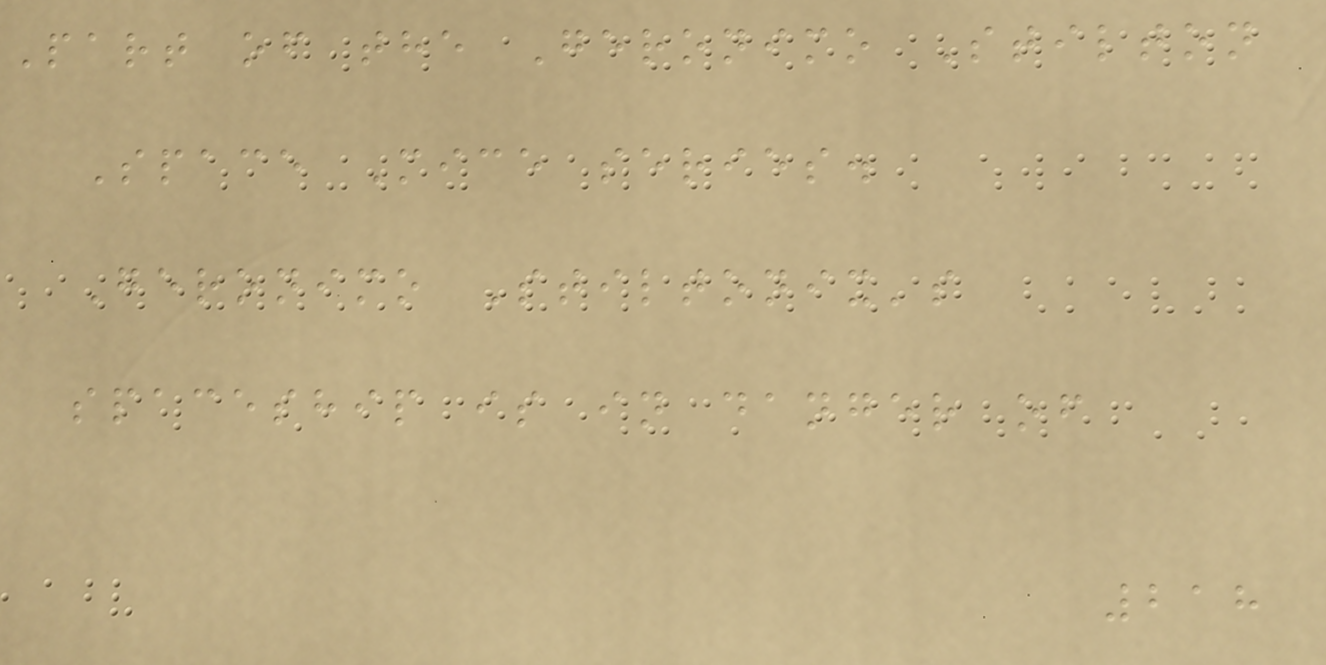Part of the Geronimo Stilton
Space Mice series.
Geronimo Stiltonix's
spaceship is in danger of
218
